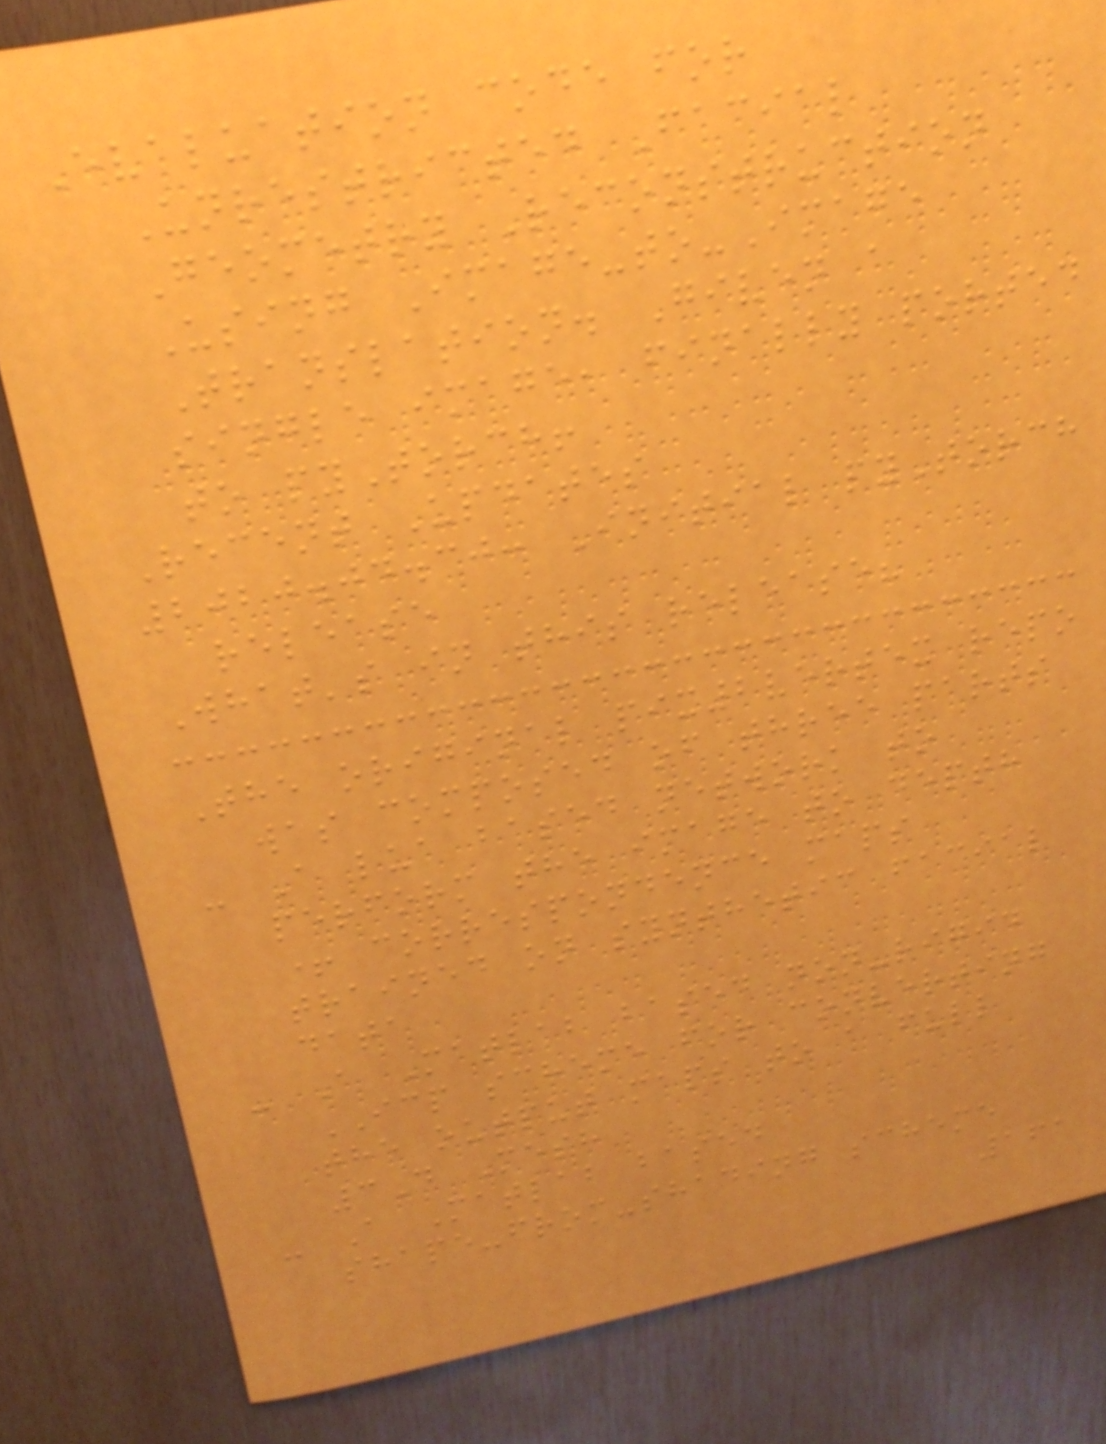Evaluation code for
Unrestricted Facial
Geometry Reconstruction
Using Image-to-Image
Translation. Given a
single image, finally ported
to pyTorch!
Recent Updates
2020.04.30: Initial pyTorch
release
What's in this release?
The original pix2vertex repo
was composed of three parts
- A lua based network to
perform the image to depth
+ correspondence maps
trained on synthetic facial
data
- A Matlab based non-rigid
ICP scheme for converting
the output maps to a full
3D Mesh
- A Matlab based
shape-from-shading scheme
161
